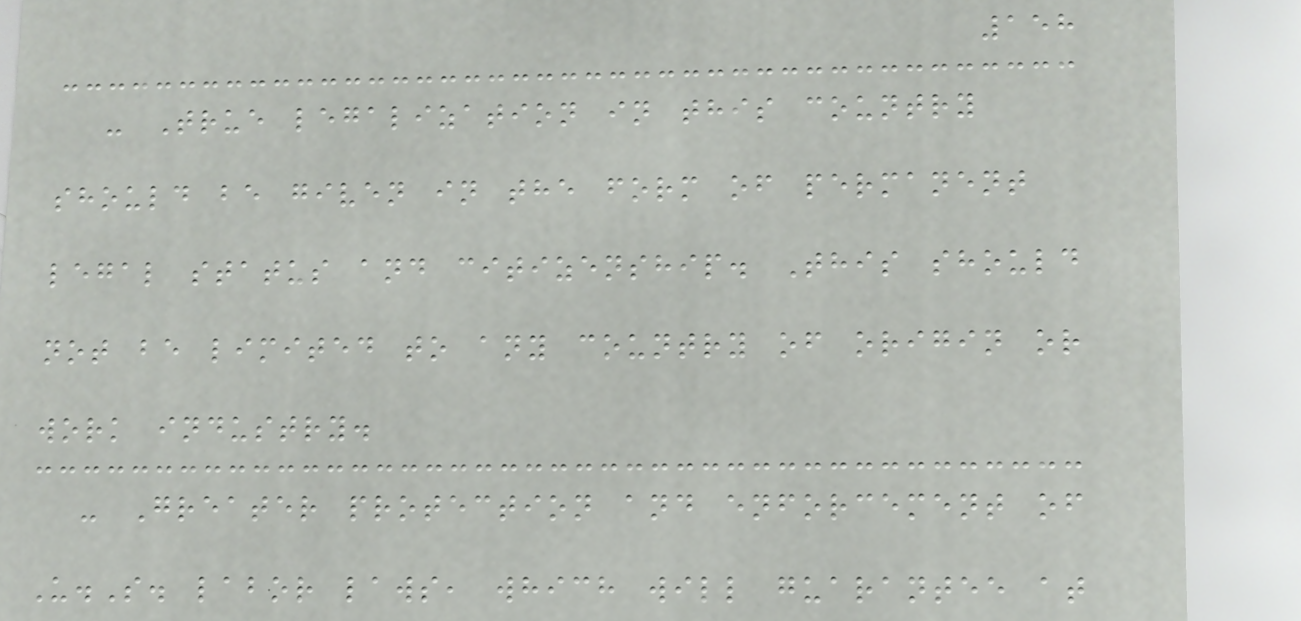158
- True legalization in this country
should be given in the form of permanent
legal status and citizenship. This should
not be limited to any country of origin or
work industry.
- Greater protection and enforcement of
U.S. labor laws, which will guarantee at
